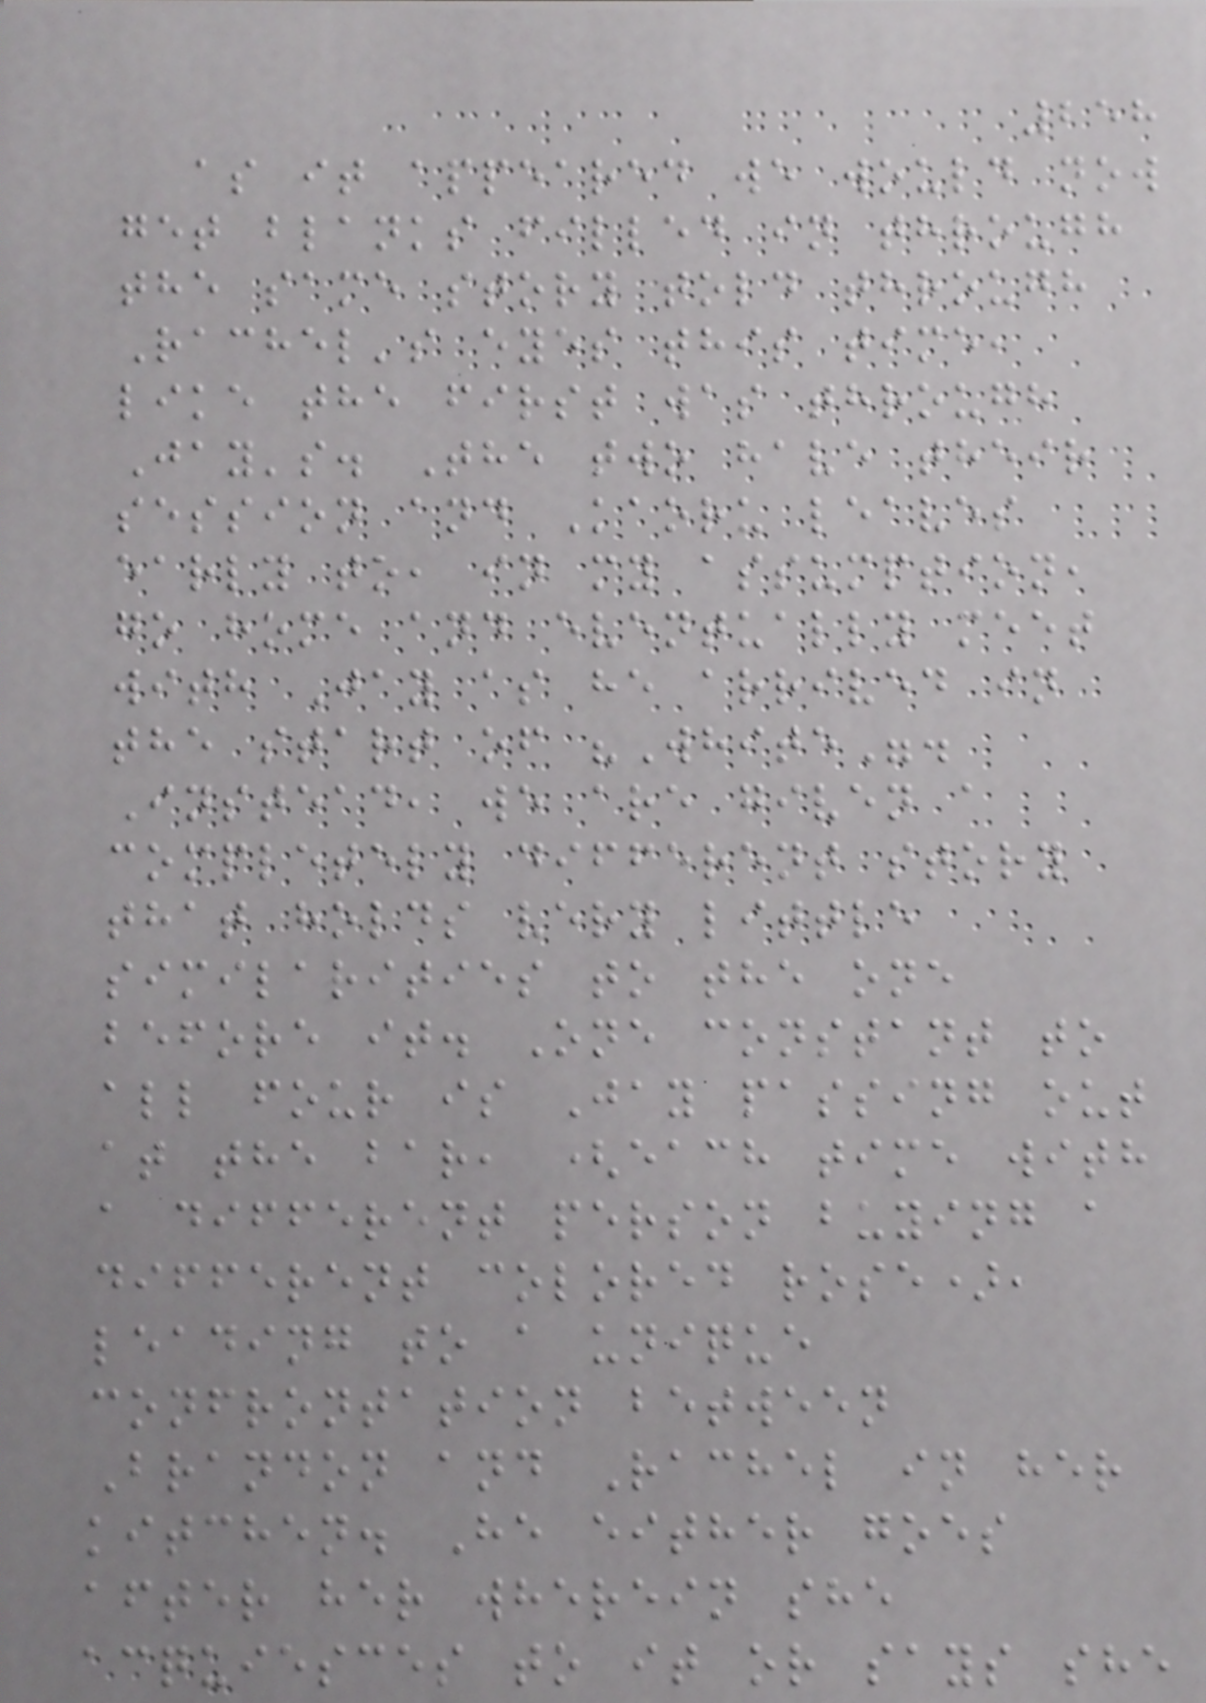258
as it appeared we would now
get blanks filled in through
the same story told through
Rachel's eyes this time,
like the first was through
Jay's. The two have their
session and Kaoru leaves
early to, in my assumption,
go home and eventually meet
with Jay as he arrived in
the start of "White".
Instead, we are given a
completely different story
that holds very little
similarities to the one
before it. One constant to
all four is Jay passing out
at the bar, (each time with
a different person buying a
different colored rose),
leading to a unique
confrontation between
Brandon and Rachel in her
kitchen. He either goes
after her wherein she
acquiesces to it or says she
